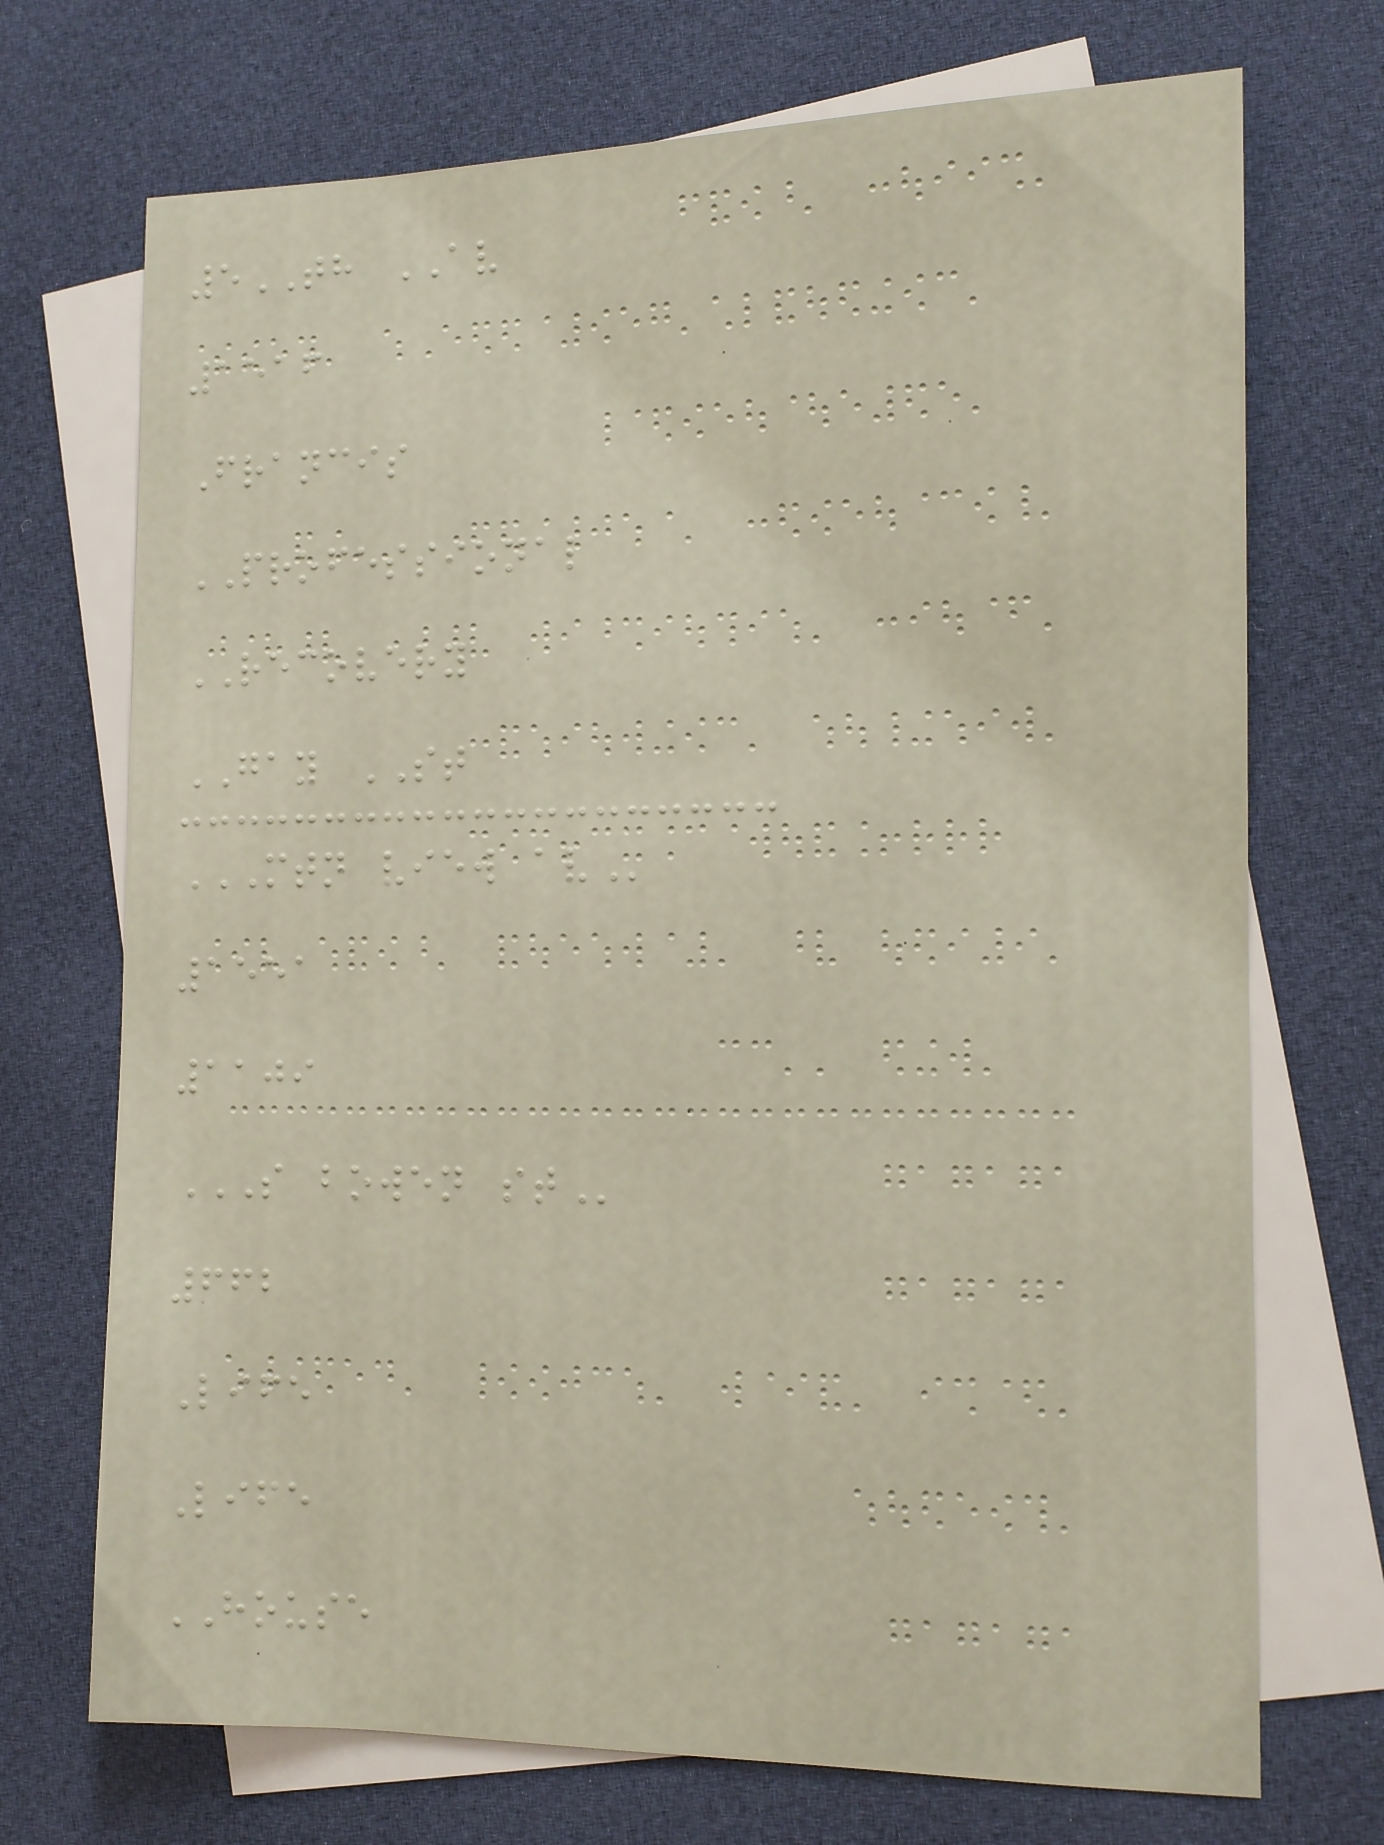5TH AV
1516
Francis
PROFESSIONAL
RECOVERY
GAY ST
MTN VIEW AV
1551
1109
S BOWEN ST
662
Life
Life
HOUSE
